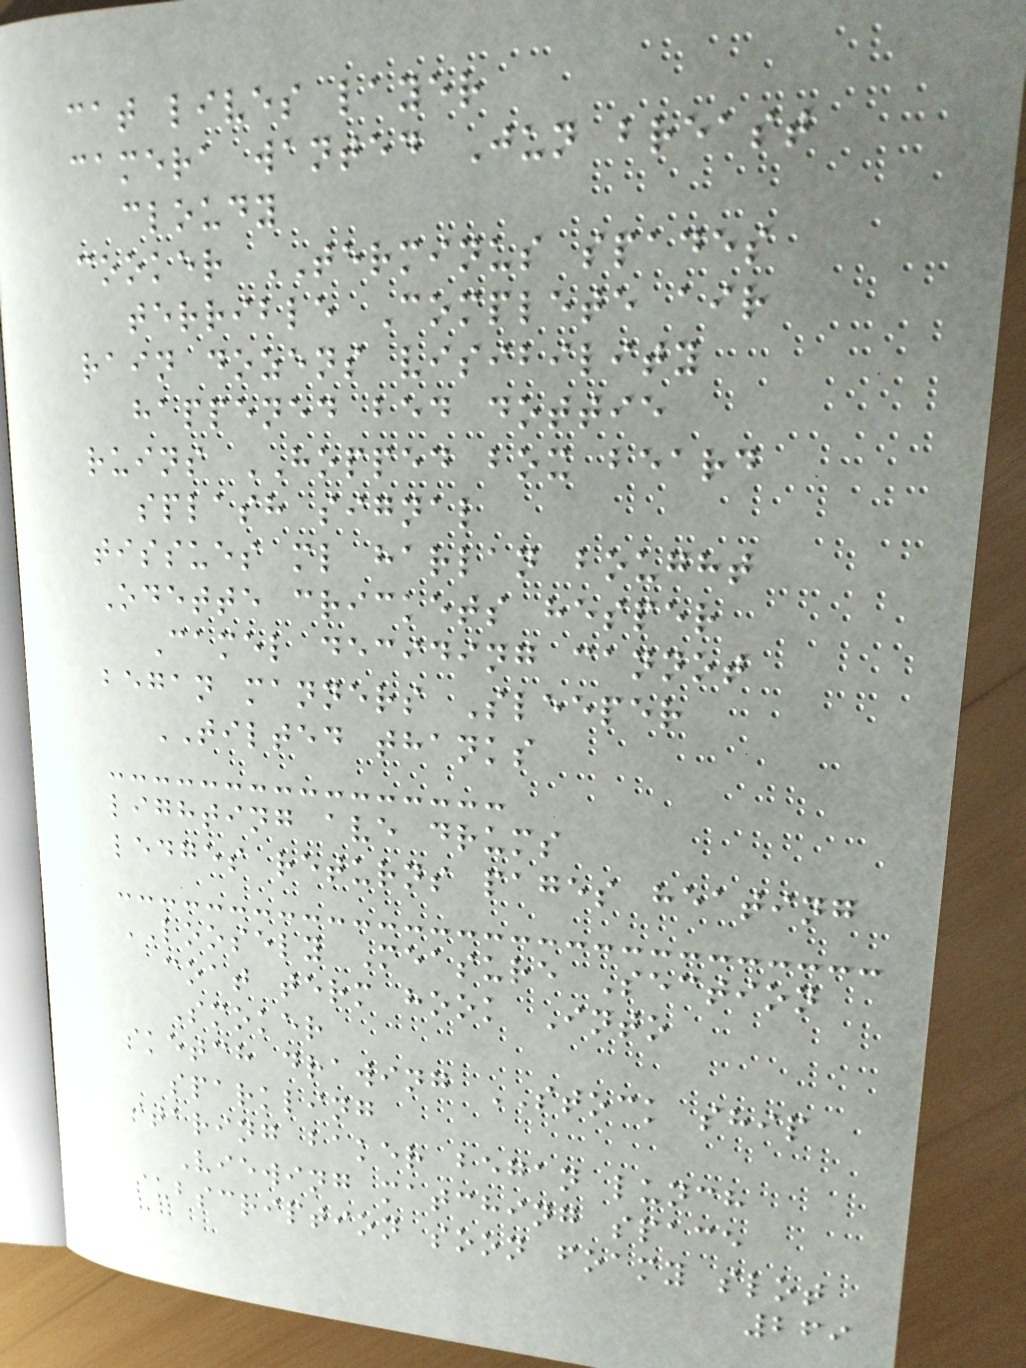cat lives layer
camera wanted Jun breast
cloudy
cooker TERMINUS spades
terrible Complete air
rain dozens visibility
happened bed dottie
ruins HOPPED box beard
splash signal
tissues ml harlan bought
Odette crickets hesper
Camel deciding cannot
began manners Sleeper
TILTED thanks
lighting ave drums
ledges returns pages heating
LOOSELY Measure Section
coat term hook Into
Smoker
sketch drawing STOCK ship
sparkling
staring baker began lunch
Viewing matching space
subscription soon foamy slot
269
